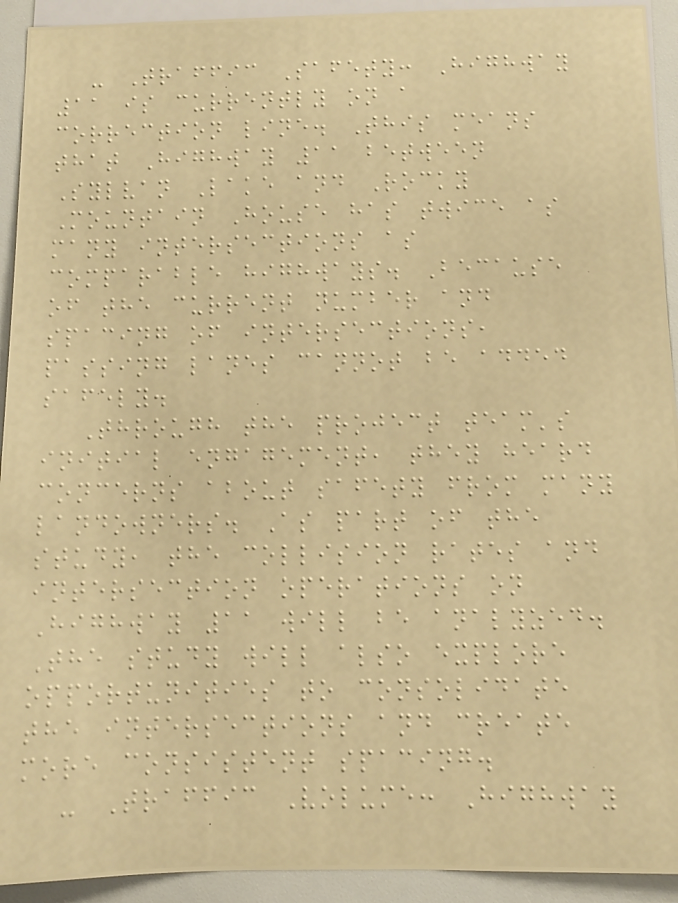- Traffic Safety: Highway
11 is currently on a
correction line. This means
that Highway 11 between
Sylvan Lake and Rocky
Mountain House has twice as
many intersections as
comparable highways. Because
of the current number and
spacing of intersections,
passing lanes cannot be added
safely.
Through the project team's
initial engagement, they heard
concerns about safety from many
landowners. As part of the
study, the collision rates and
intersection operations on
Highway 11 will be analyzed.
The study will also explore
opportunities to consolidate
the intersections and create
more consistent spacing.
- Traffic Volume: Highway
